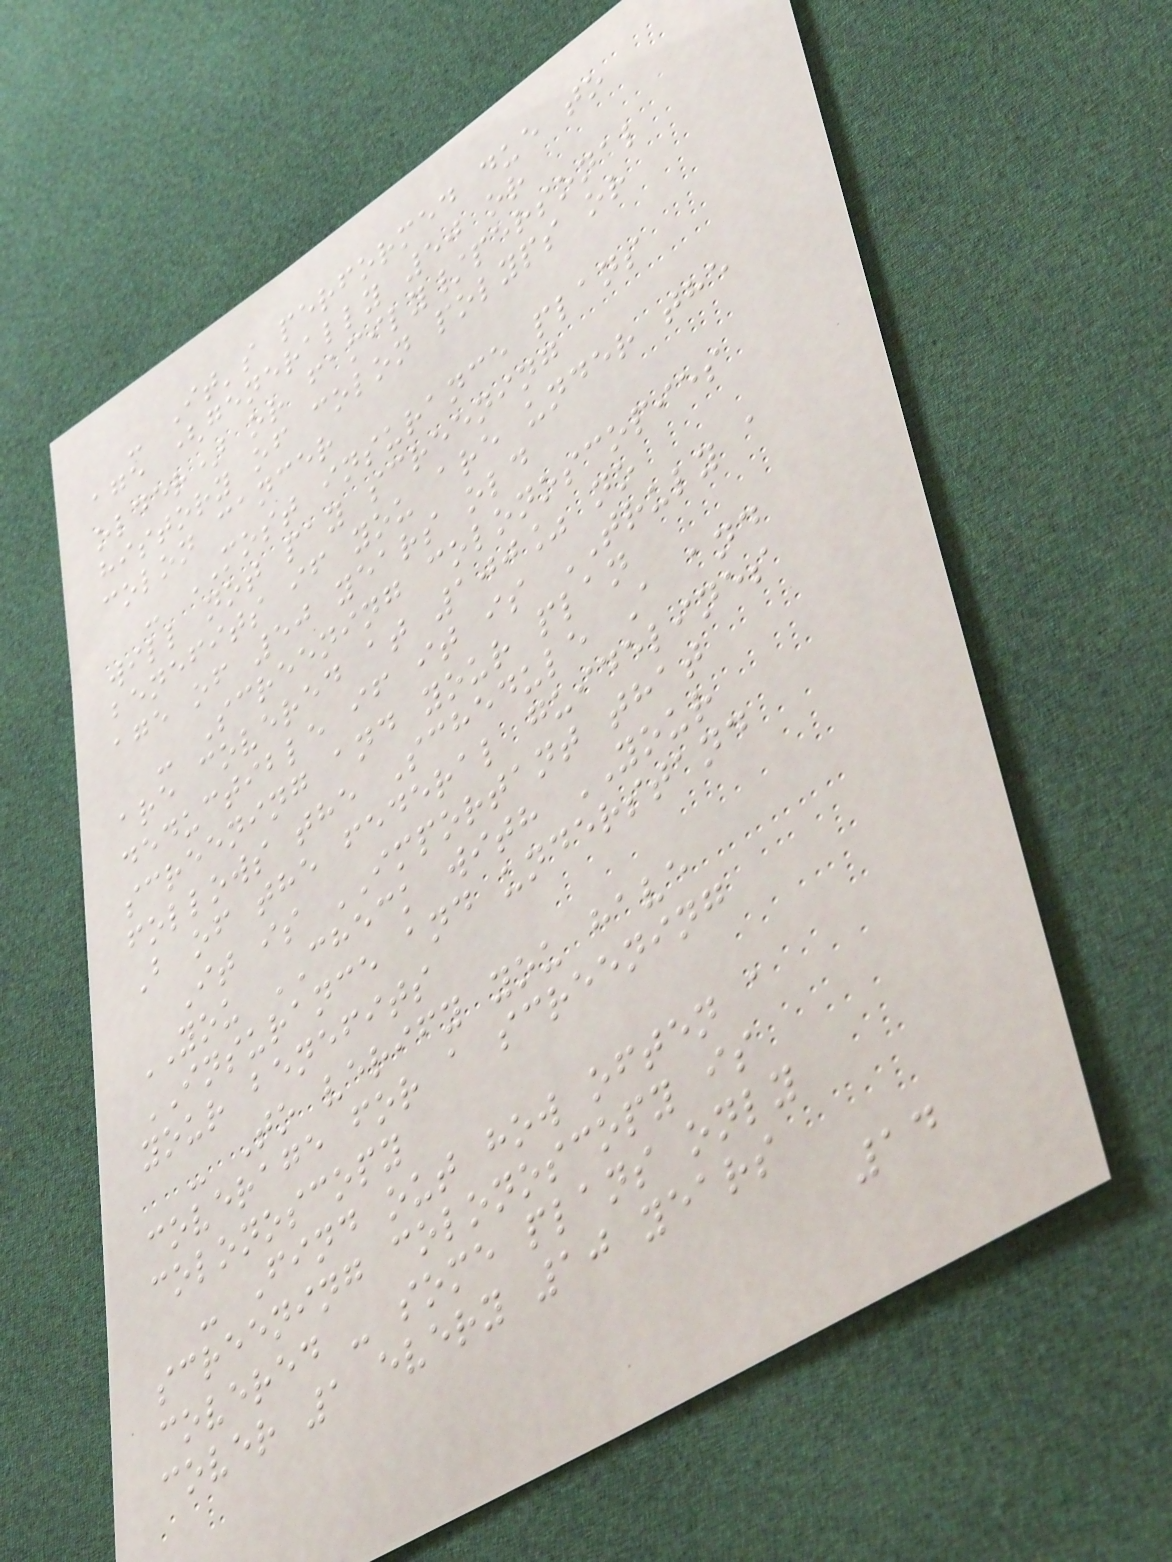- It's performed due to
age (generally 50 or
older) or family/personal
history of colon polyps or
colon cancer
- MOST insurance plans
will not pay screening
benefits if you are under the
age of 50 years old
- Screening colonoscopies
are covered at 100% no
deductible if it is TRULY a
screening and your plan
follows the Schedule A and
B of the federal guidelines
It is IMPORTANT that
YOU CHECK with YOUR
INSURANCE and understand
your benefits
- To verify you have
coverage for a screening
colonoscopy
- Find out how often a
screening colonoscopy is
covered - some plans only
cover 1 every 10 years
14
